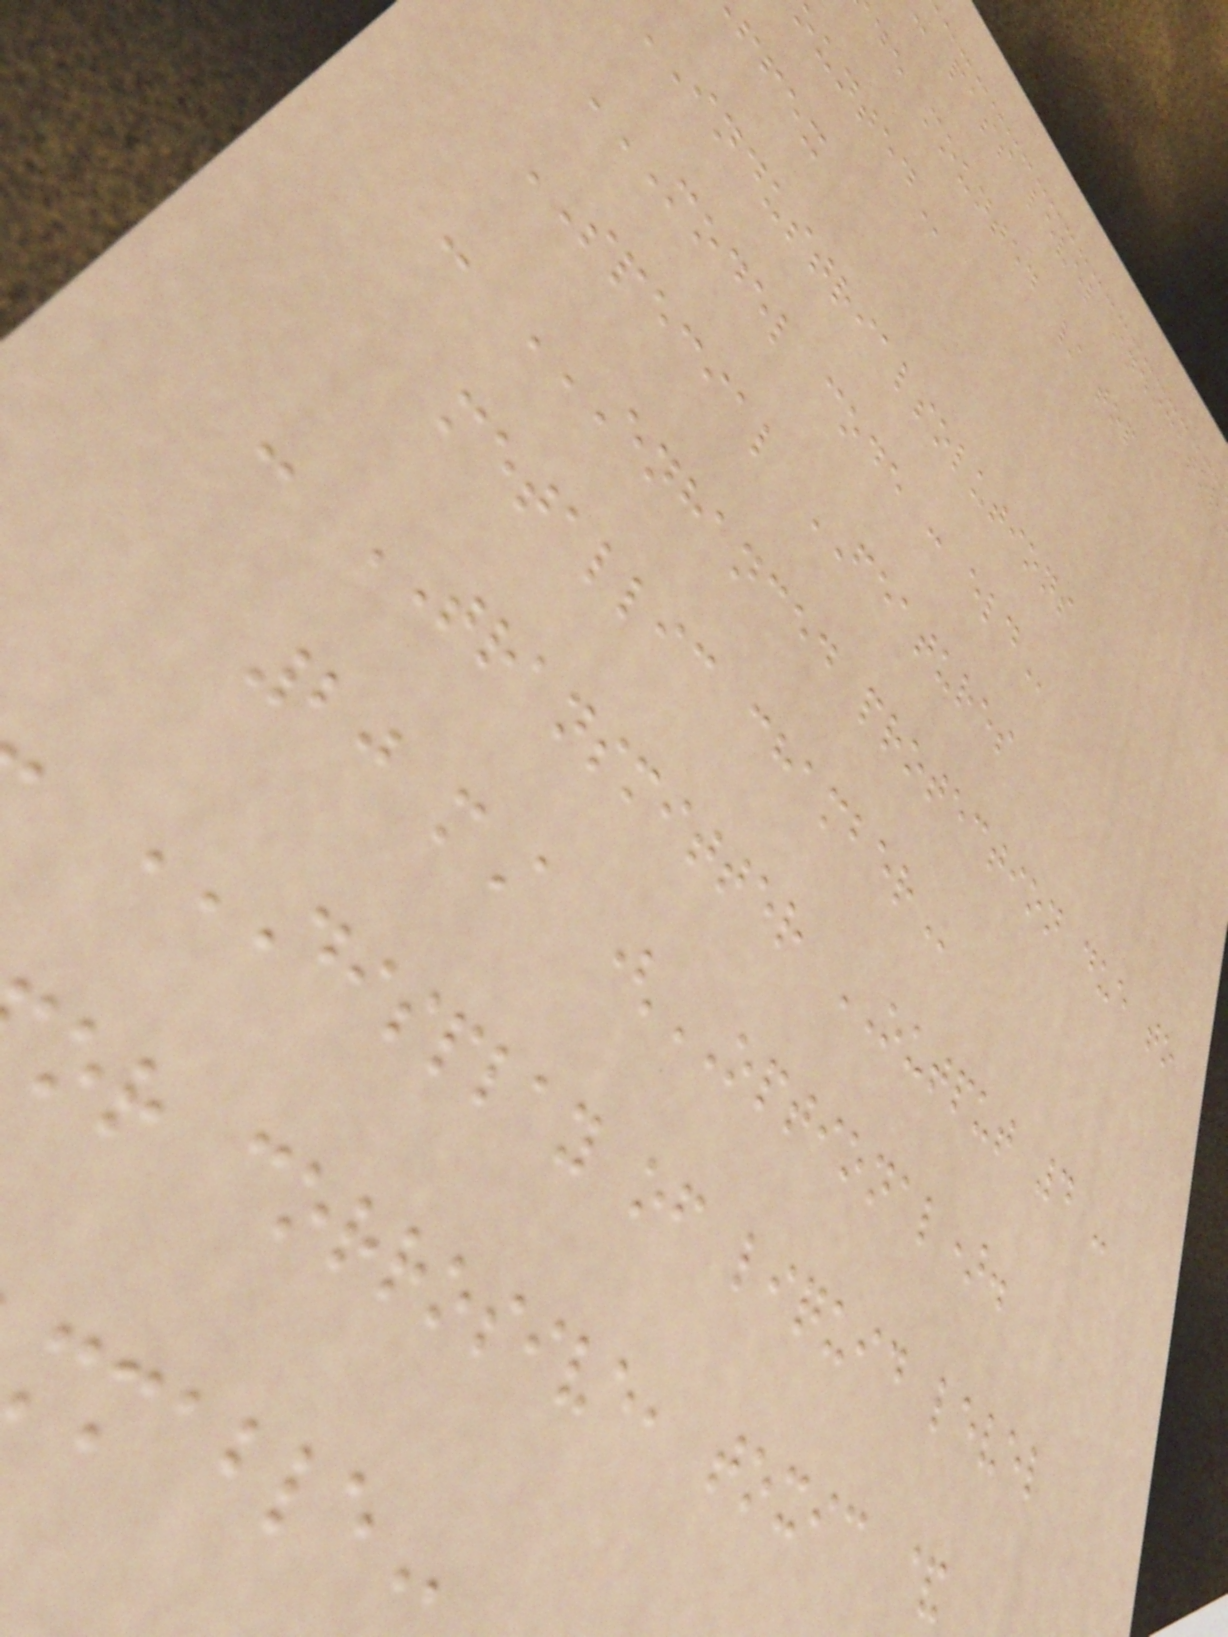- pass level
de mounted / top
ffex
INDUSTRIALSOLUTIONS
MODEL CODE : ELD
SPECIAL FEATURES
- ENHANCED PROTECTION DUE TO
metallic
- TRANSMITTER OUTPUT 4 -
20 mA (OPTIONAL).
or corrosive, toxic &
